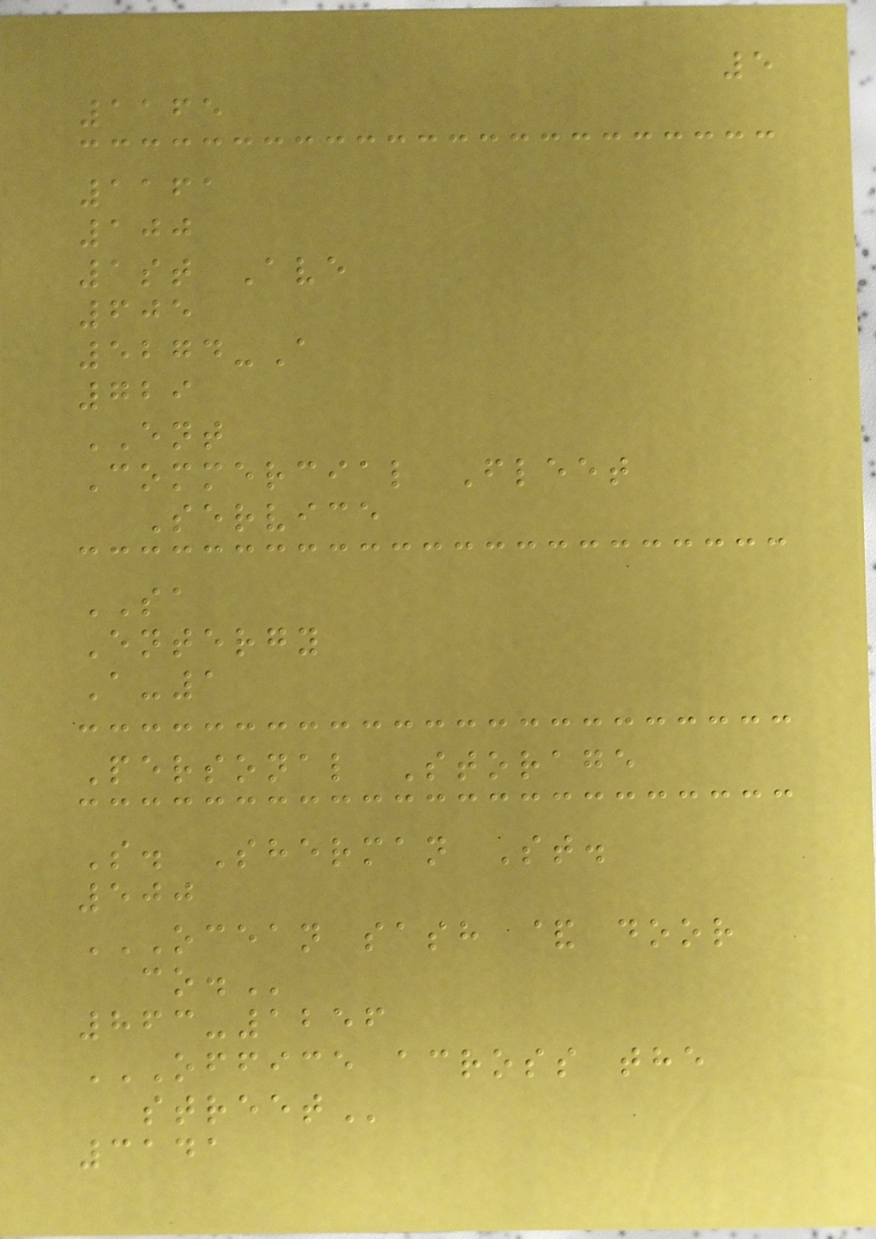5
1165
1161
100
1st Ave
605
5274-A
729
ENT
Commercial Fleet
Service
SA
Entergy
A-1
Personal Storage
S. Sherman St.
500
OCEAN SASH & DOOR
CO.
863-1256
OFFICE ACROSS THE
STREET
3141
